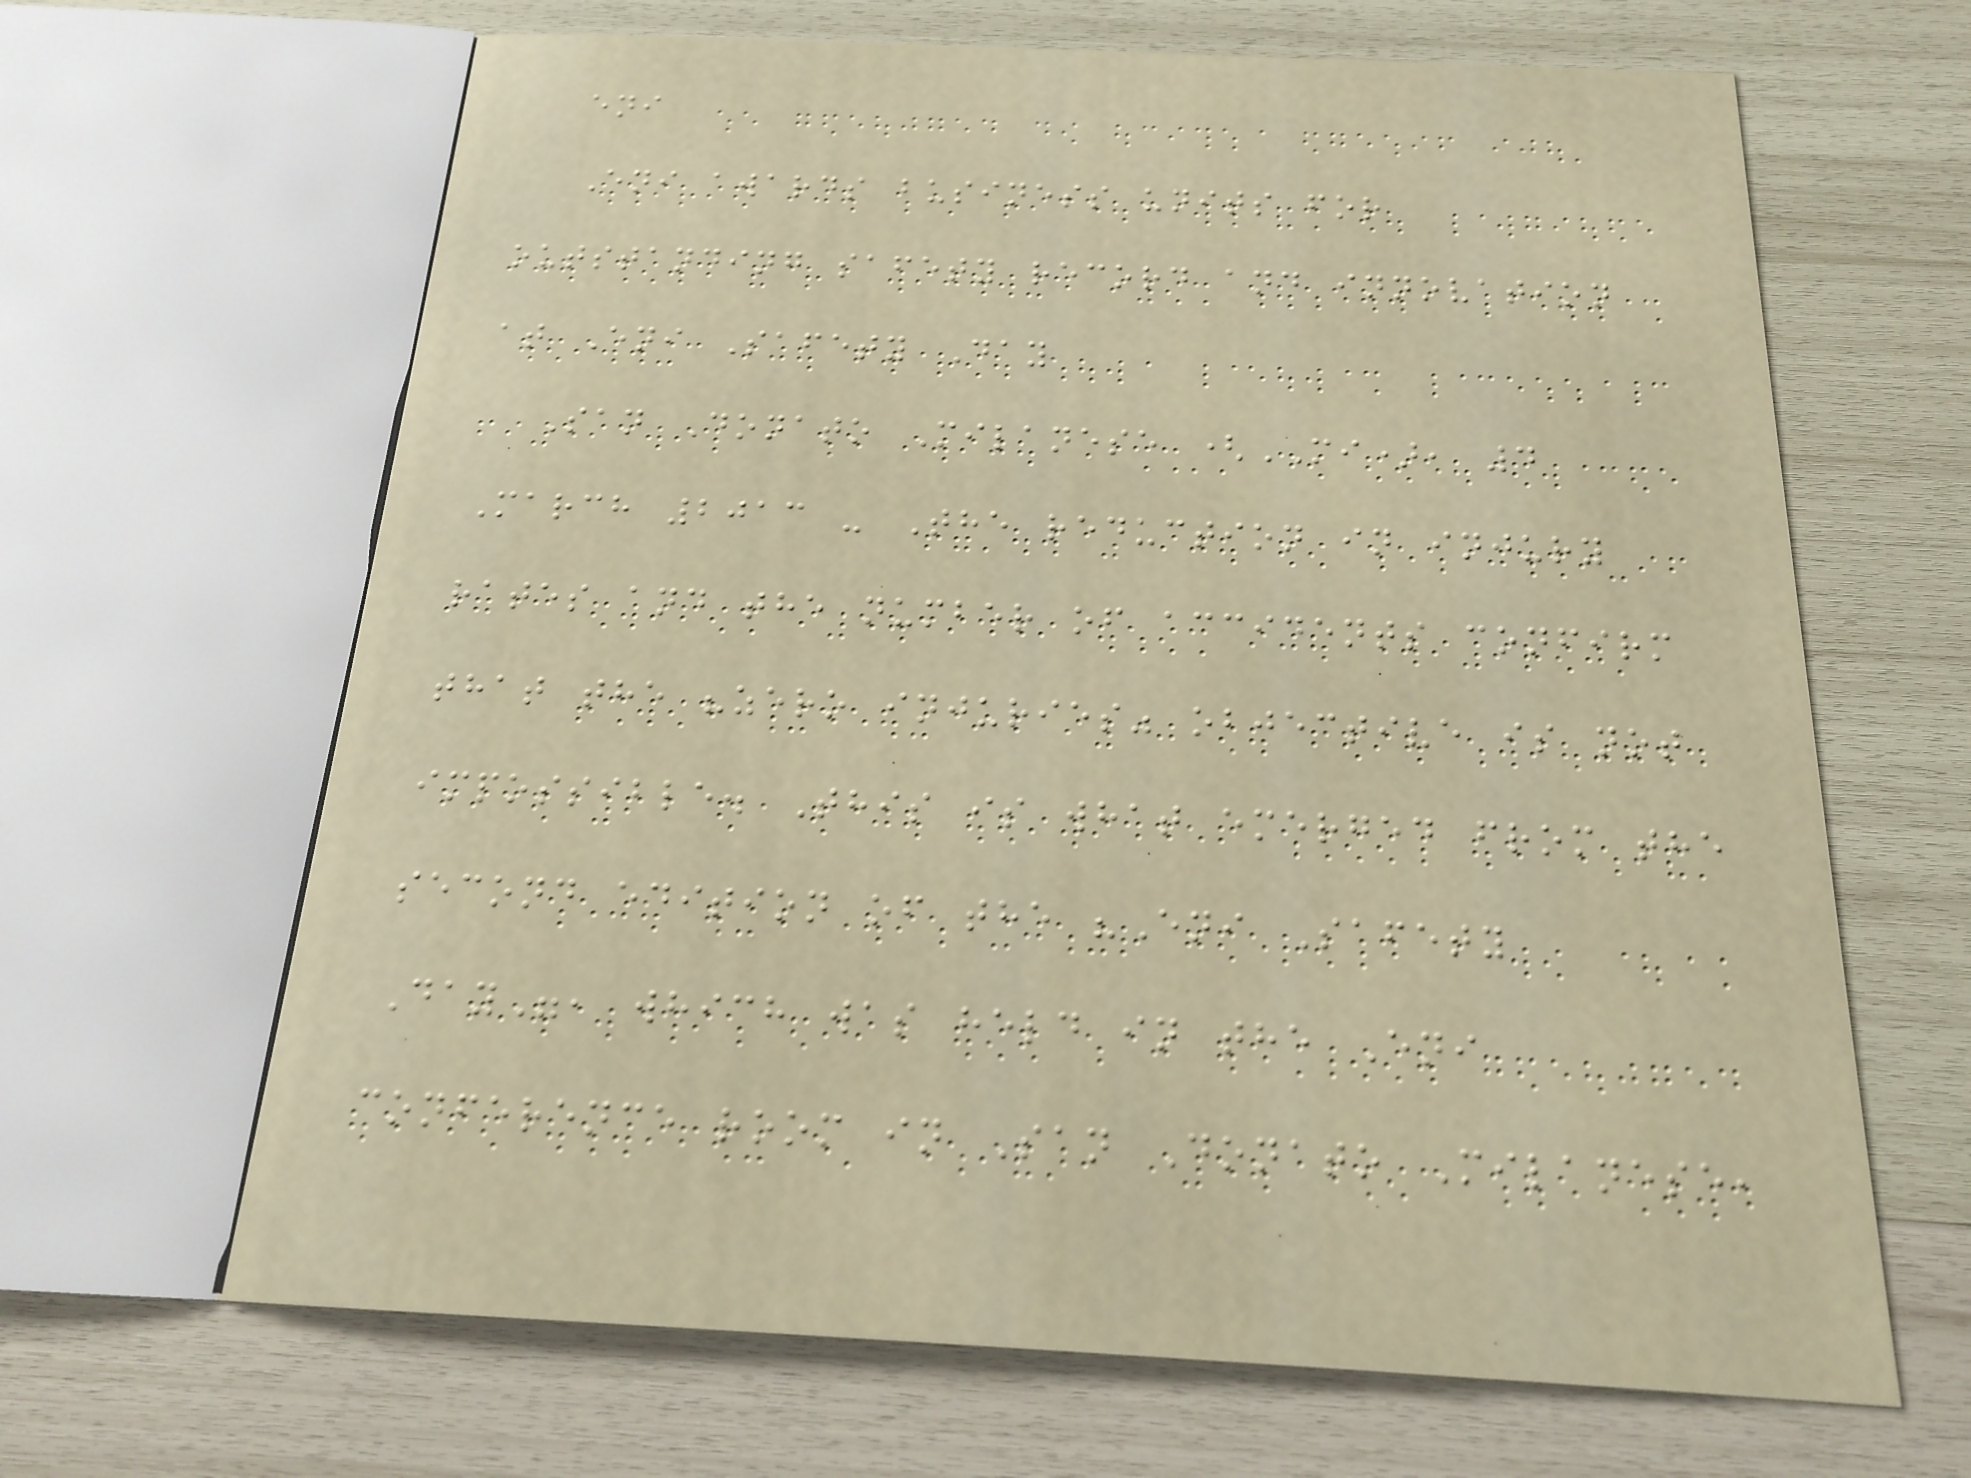eni
Eni awards business units for
outstanding safety record and innovation
at Eni Safety Day
San Donato Milanese (MI), 4
March 2013 - The reduction in injury
rates and the number of accidents confirm
that the "zero injuries" objective is not
impossible. This is what emerged from the
second edition of the "Eni Safety
Day", which was held in the Eni
conference room in San Donato Milanese,
